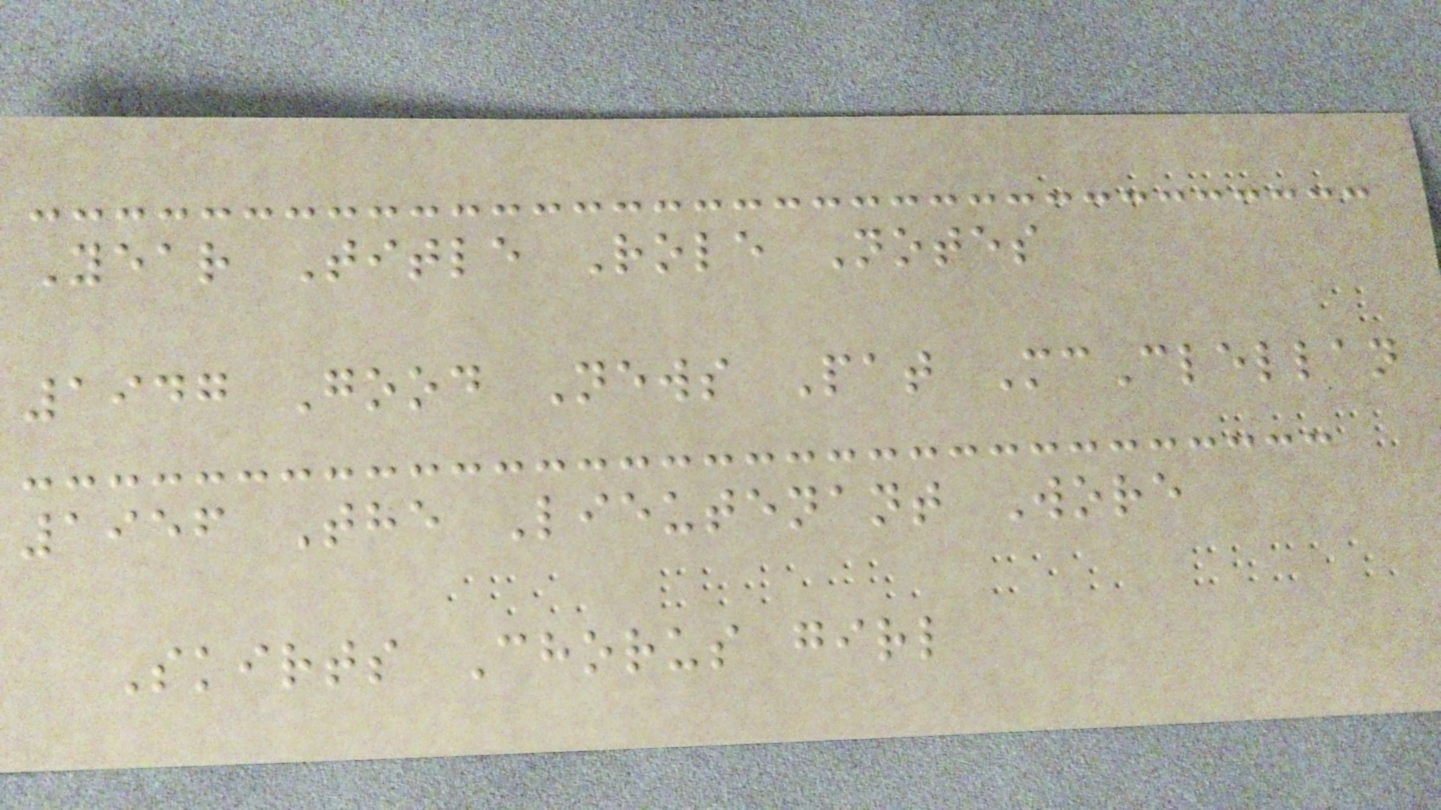Year Title Role Notes
1947 Good News Pat McClellan
1956 The Lieutenant Wore
Skirts Chorus girl
